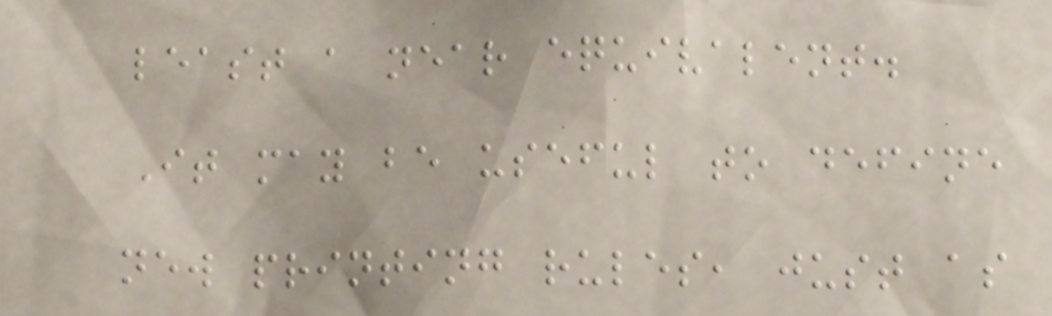least a near equivalent.
It may be useful to define
new printing rules, just as
